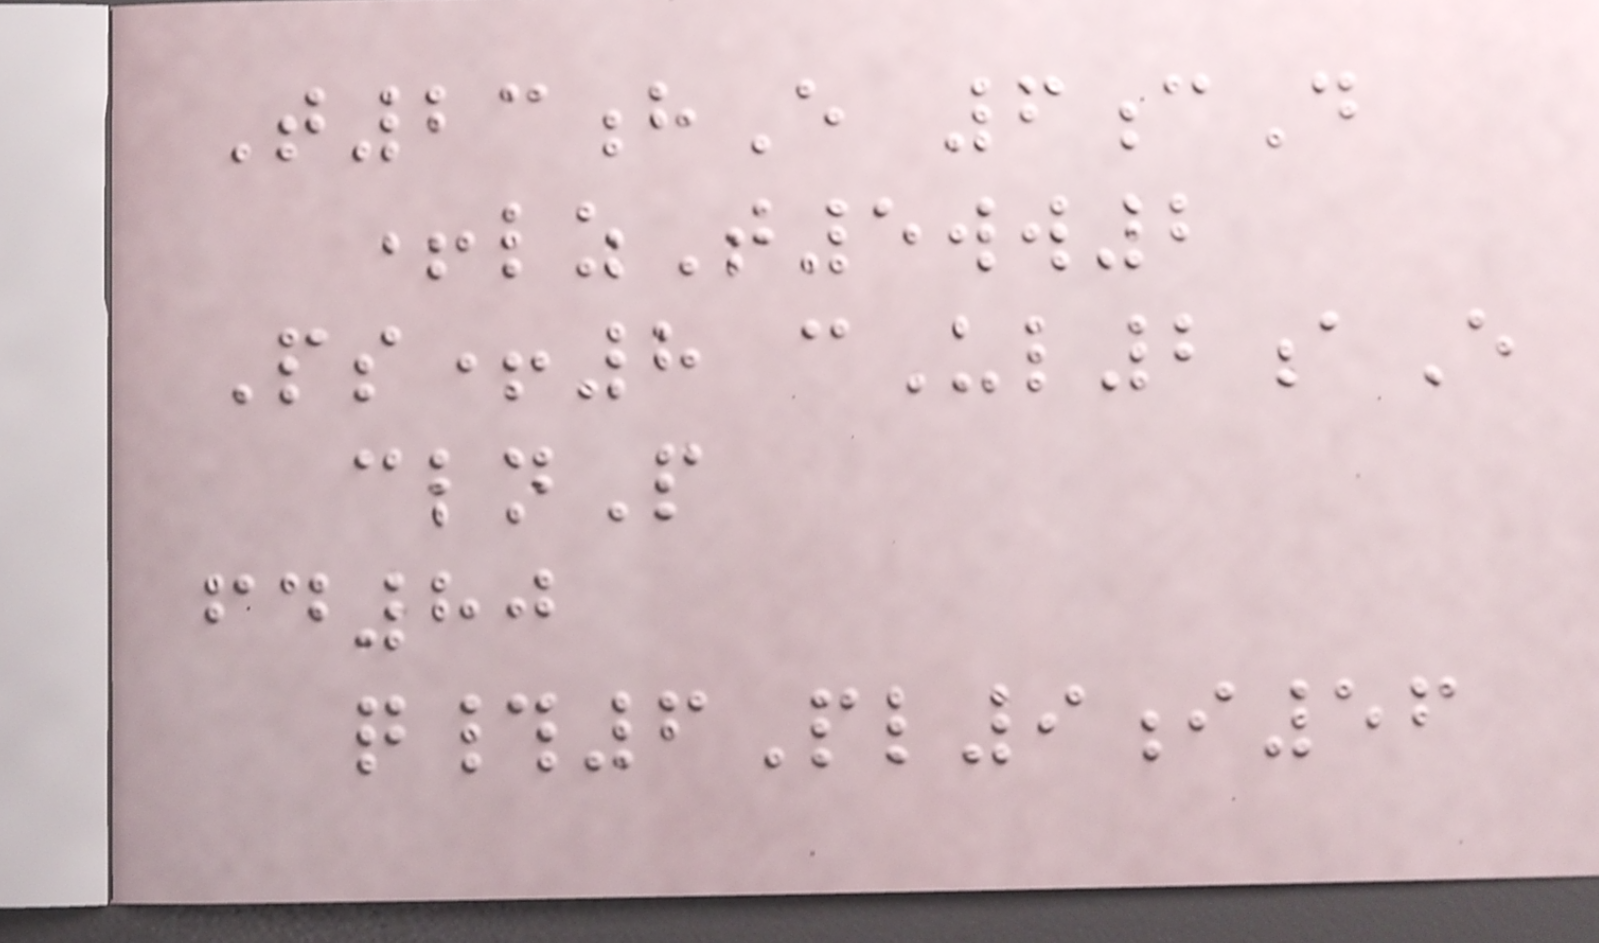T23hE 6cD
+lzT5ww2
Ps+8 cUl2aE
clnP
fd80
q#6Pl9i56
